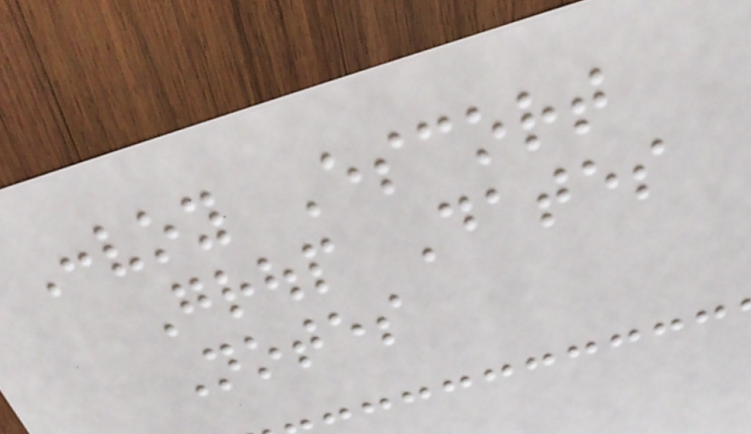Convoy Escort
Group Dates
Notes
